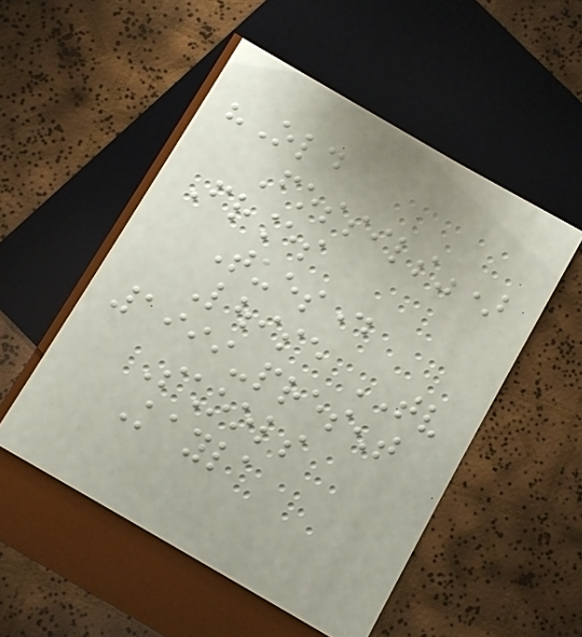"Old
Fossils")
Frances
Tuesday
Louise TV
1999-present
Schools
Kayla
